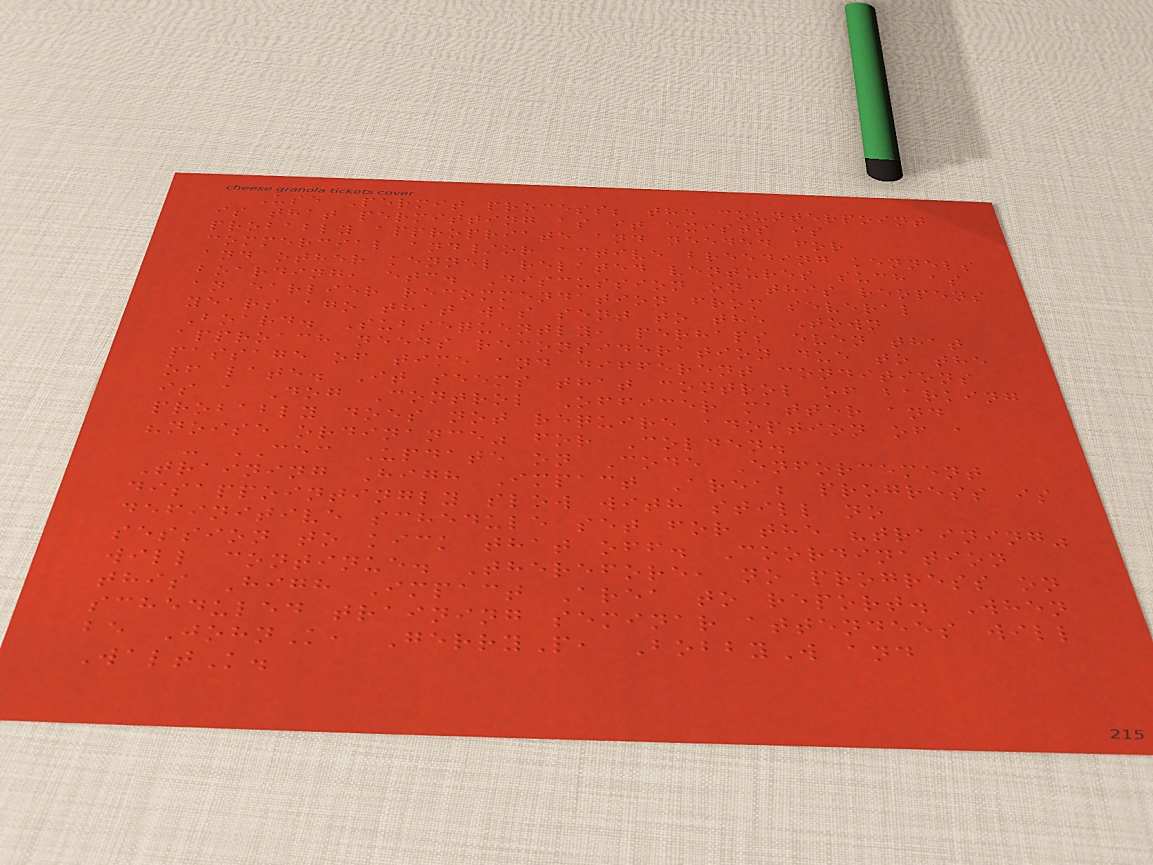Use Permit process; the counterpoint
is that permitting as it exists is
probably appropriate and needed for
commercial and/or active breeding kennels
and other kennel related ventures such as
boarding, etc. Discussion on this reopens
an earlier recommendation from several
years ago that was sent to the Town
Board. Subsequently, perhaps even that
approach needs reconsideration due to the
passage of time and different conditions
of late. It seems that control of barking
is a Dog Control Officer matter and
probably does not require adoption of a
"noise ordinance" for Colden.
- CEC Update on Code Enforcement
Training High Impact Area; progress is
disappointingly slow with still no
definitive schedule set for the "training"
session to kick that off. Coordination
will continue. Therefore, no progress on
this High Impact Area to report. When
scheduled training seminar attendees will
be JohnK, GerryP, BobbyW and
WaltK.
